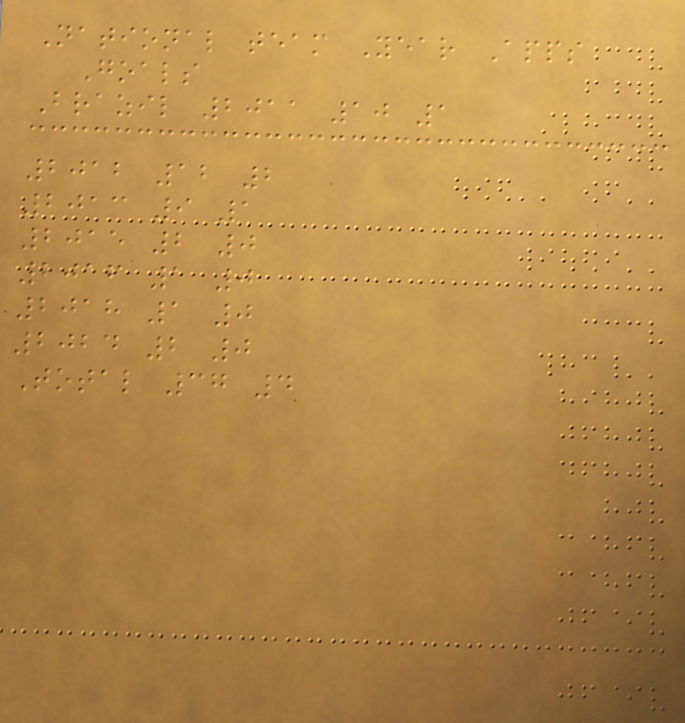National team Year Apps
Goals
Brazil 2011 10 1
2012 12 2
2013 9 1
2015 2 0
2016 1 0
2018 1 0
2024 2 0
Total 37 4
